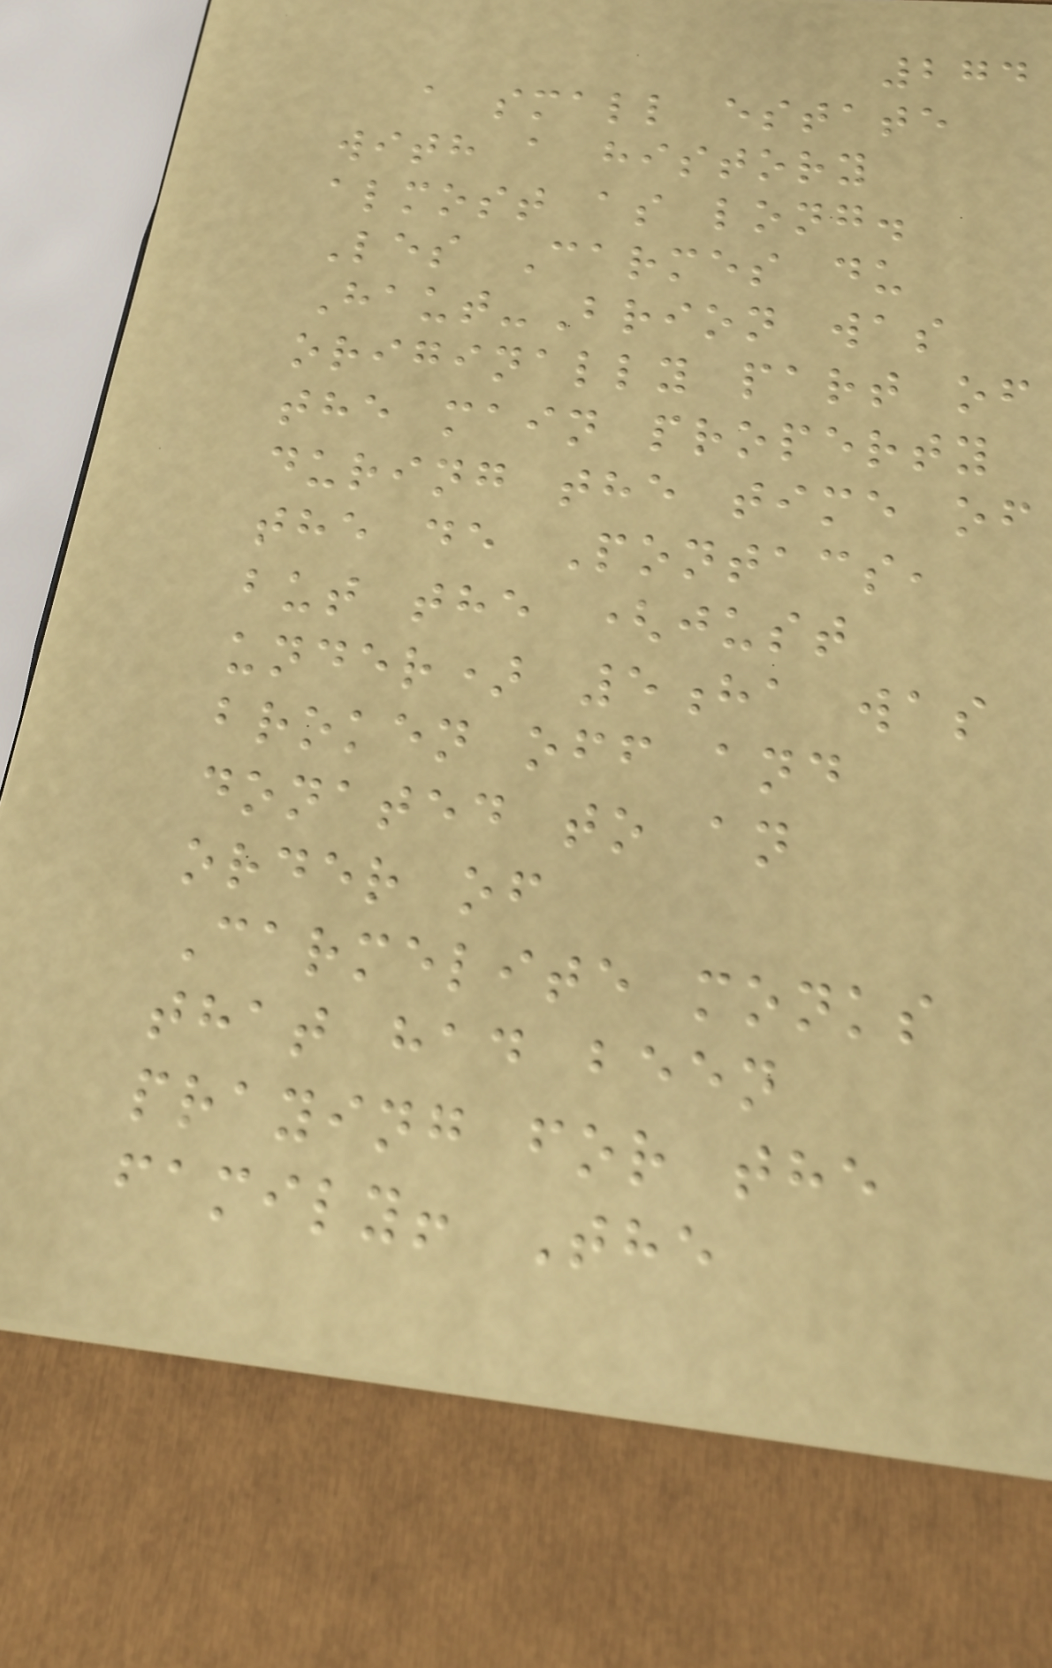274
a small estate
with a history
almost as long.
Les Carmes du
Haut-Brion was
originally part of
the main property
during the time of
the de Pontacs,
but the (just
under) 5ha was
broken off and
donated to an
order of
Carmelite monks
that had been
praying for the
family! The
